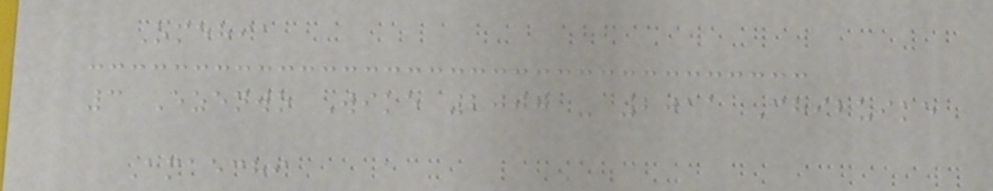Omehia
3 Ezenwo Wike 2007 - 2011 Chibuike
Amaechi
